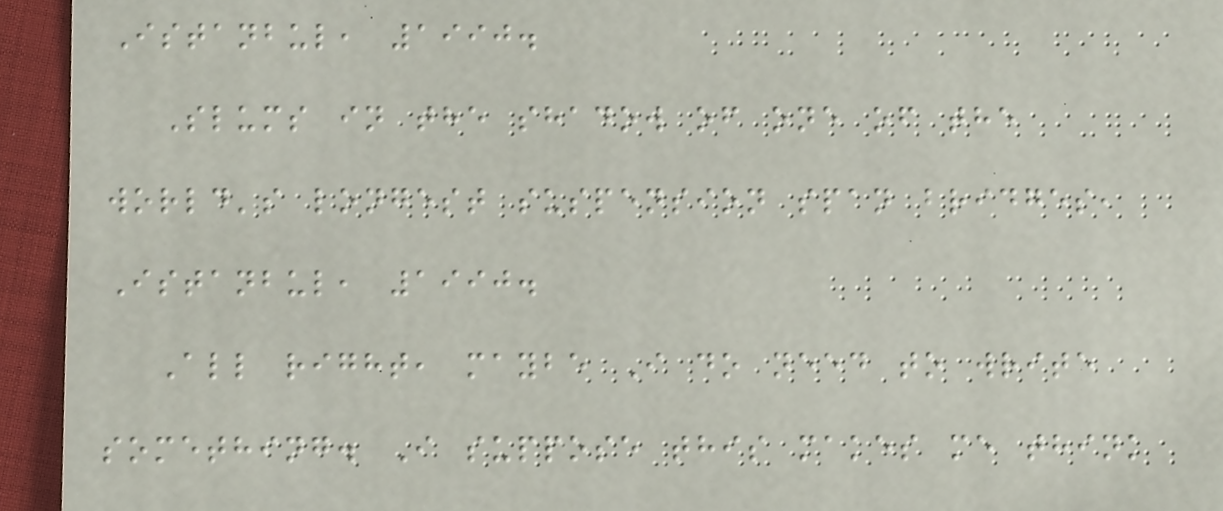Istanbul, 1990.
Slums in the shadow of one of the
world's longest suspension span bridges,
Istanbul, 1990.
All right, maybe I do need to write
something. I suppose this makes me think
